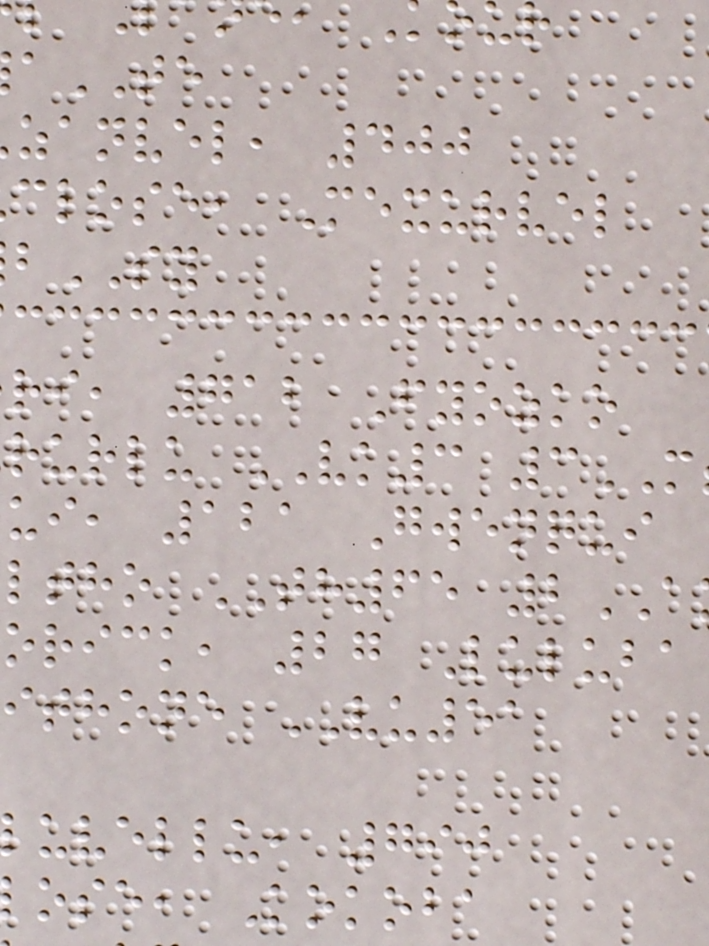TE
zanvel, 400
close, Mexurvel
SY
ri, 712 Fyozko
rurlu VK3 3
ui, 121 Gwenqui
ltho TH65 2
orick, 27 Luluba
ithone VU51
uvellu, 790
ose, Kokoba
